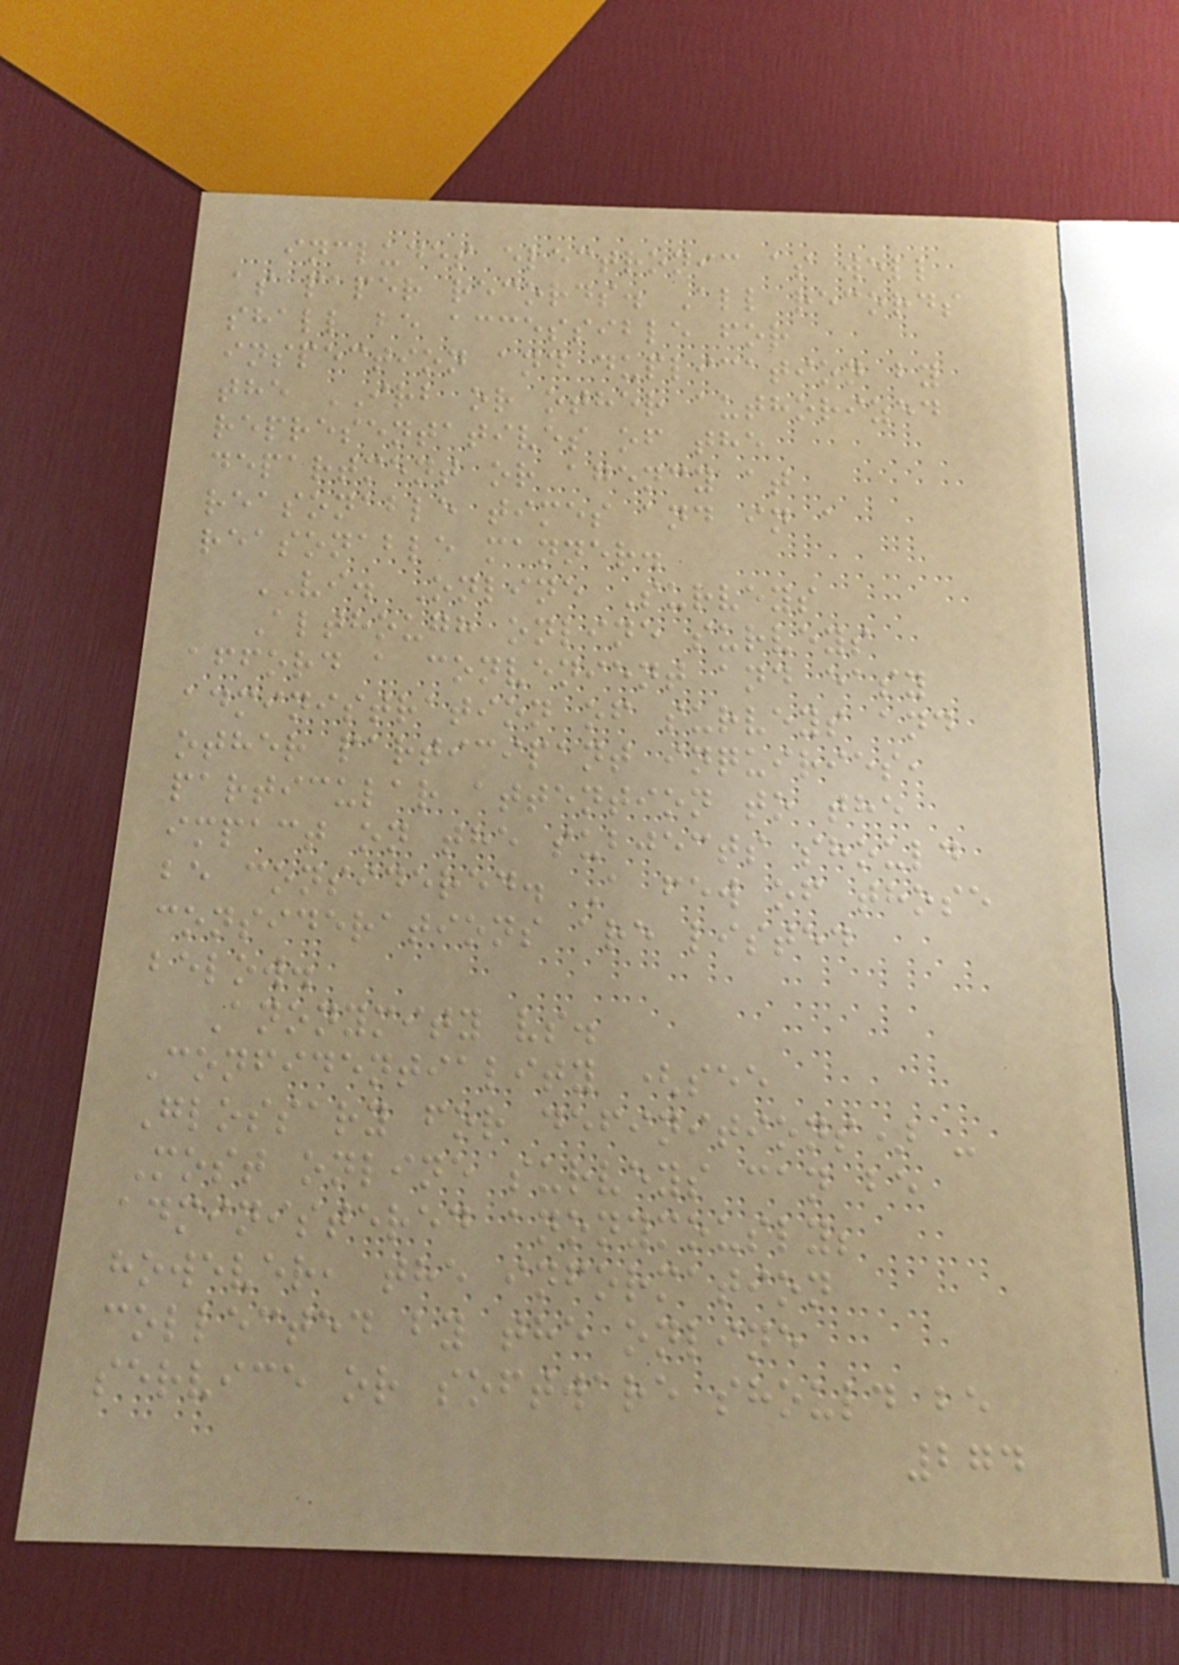includes electronic as well
as paper records. All records
shall be accessible for
inspection and duplication by
the IRB or other authorized
representatives of the
department or agency at
reasonable times and in a
reasonable manner.
VI. Online Surveys
Although online surveys
afford a convenient and easy
administration of surveys and
other participant inquiries,
particular attention to the
impact on the subjects should
be considered. A few of those
considerations are listed
below.
Anonymity vs.
Confidentiality (see
Glossary for definitions) -
Most online surveys can be
administered anonymously;
however, the information
collected by the online
service or software should be
274
